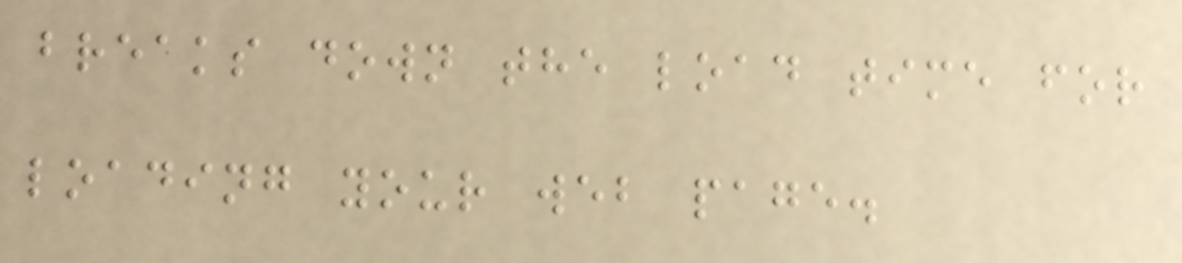breaks down the load time for
loading your web page.
